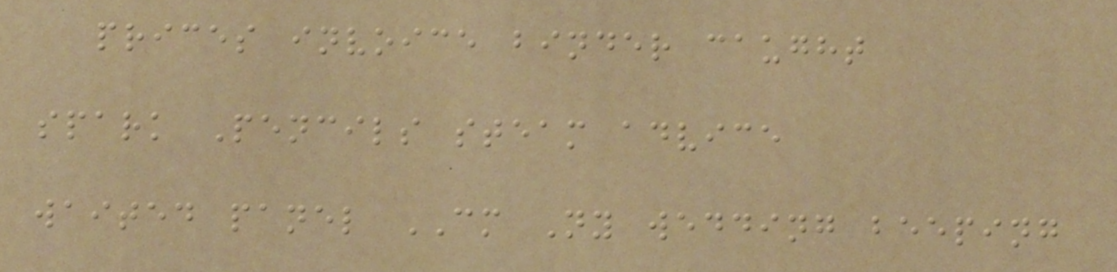prices invoice binder caught
spark Pencils steam advice
waited panel CM Ny wedding beeping
